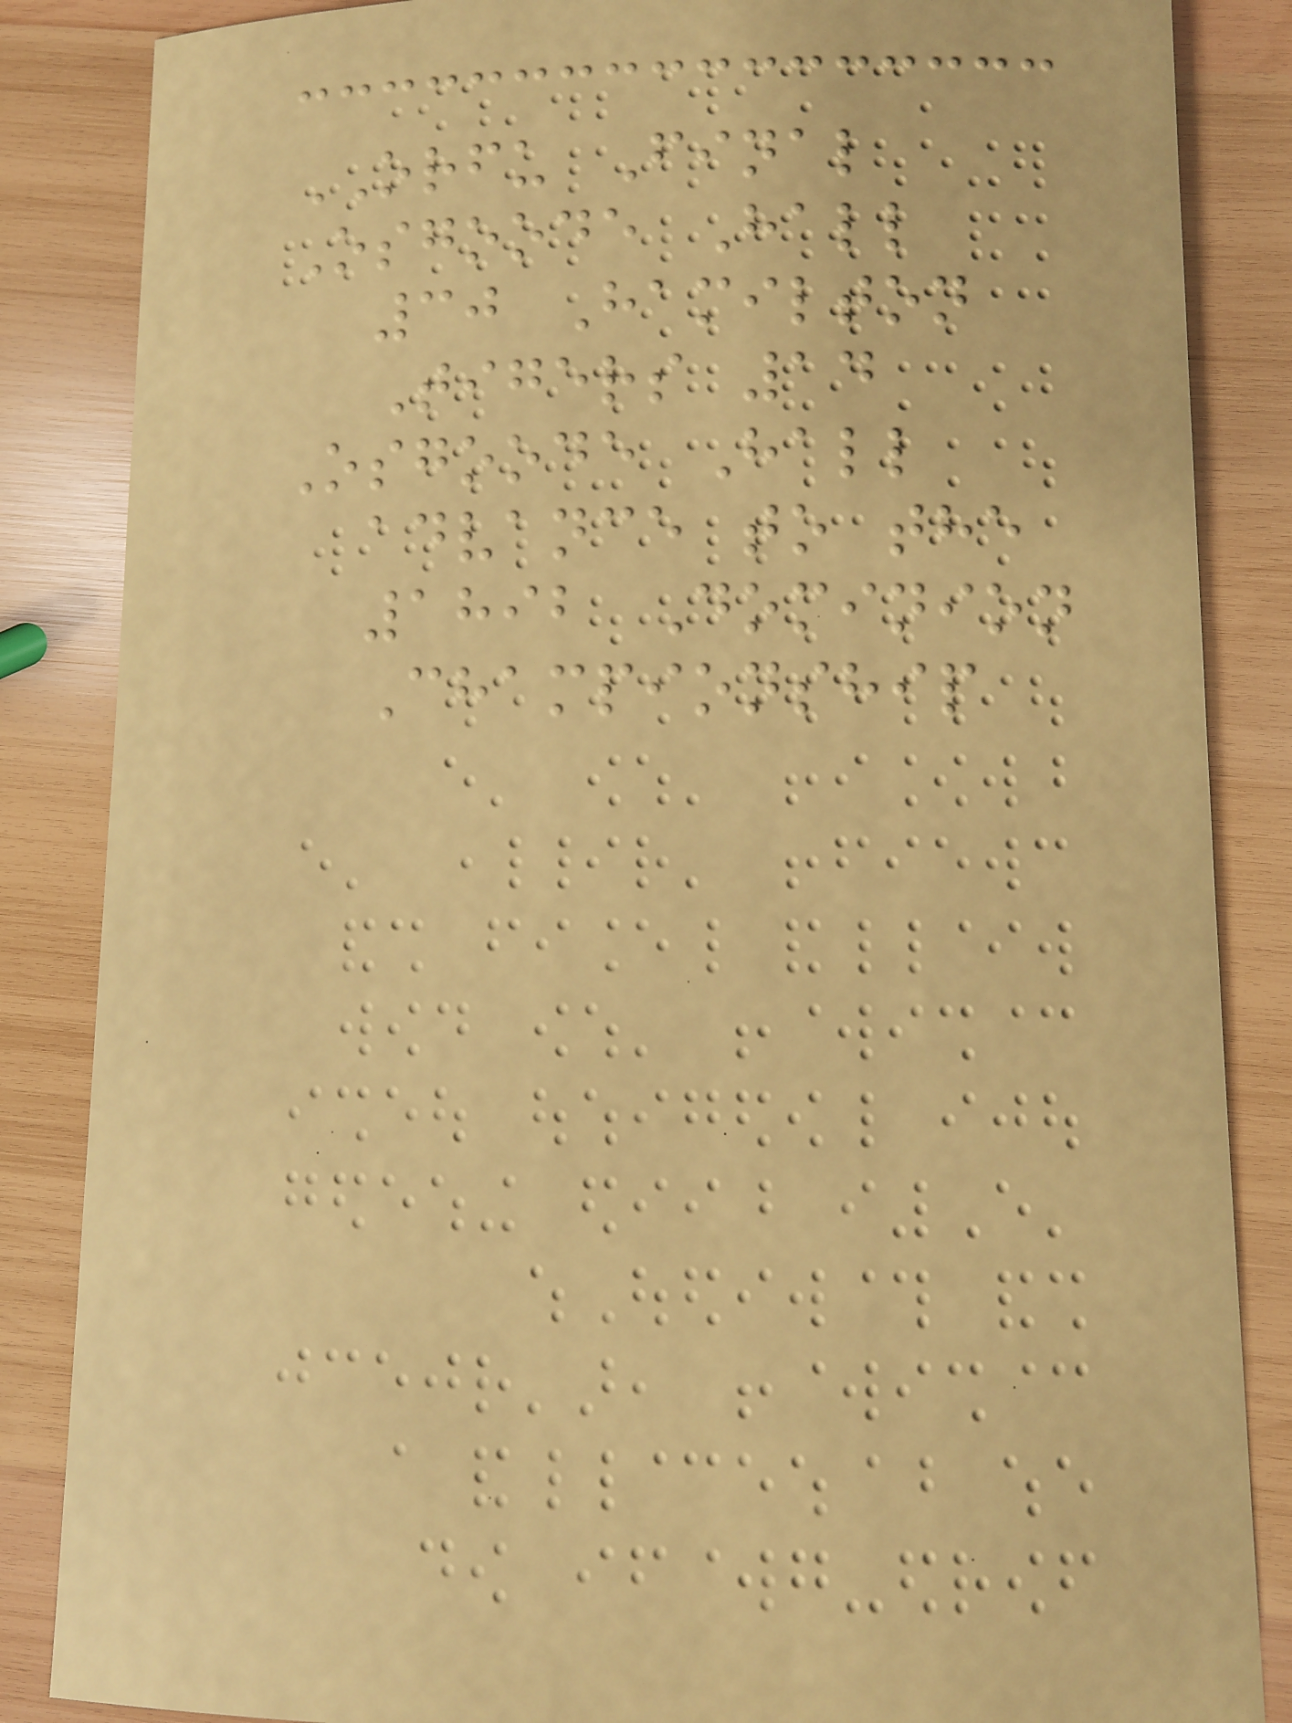ORFU Final
Osgoode Hall
30 Hamilton
Tigers 14
Osgoode Hall
advance to the
1892 Dominion
Championship
